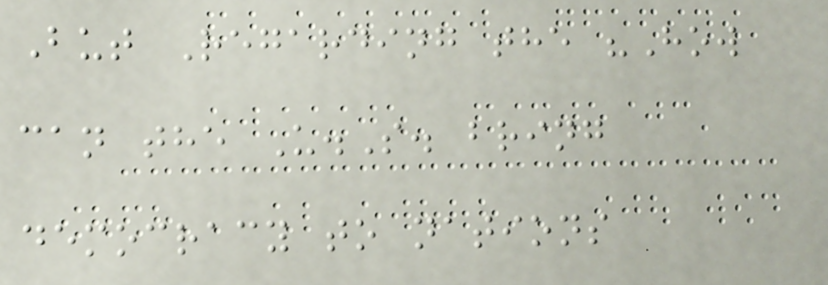But Regarding the "How
can the U.S. bring
democracy to nations
